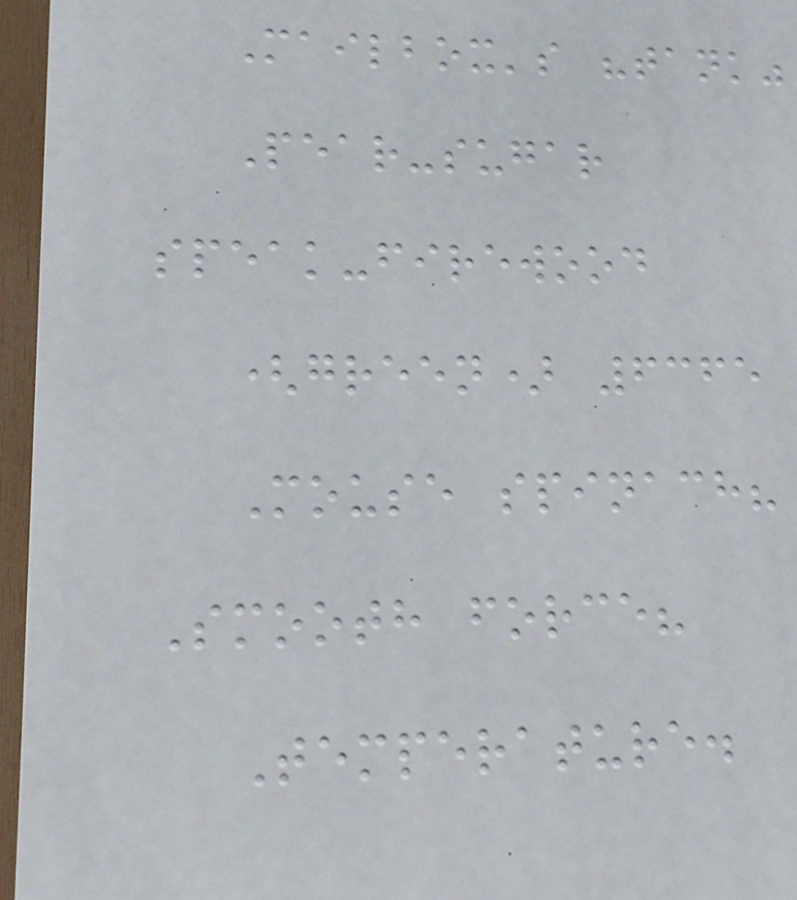Mailbox's "tank"
Pear-sugar
speak-firewood
(green) 6365
Mouse spinach?
Smooth force?
Temperature.
